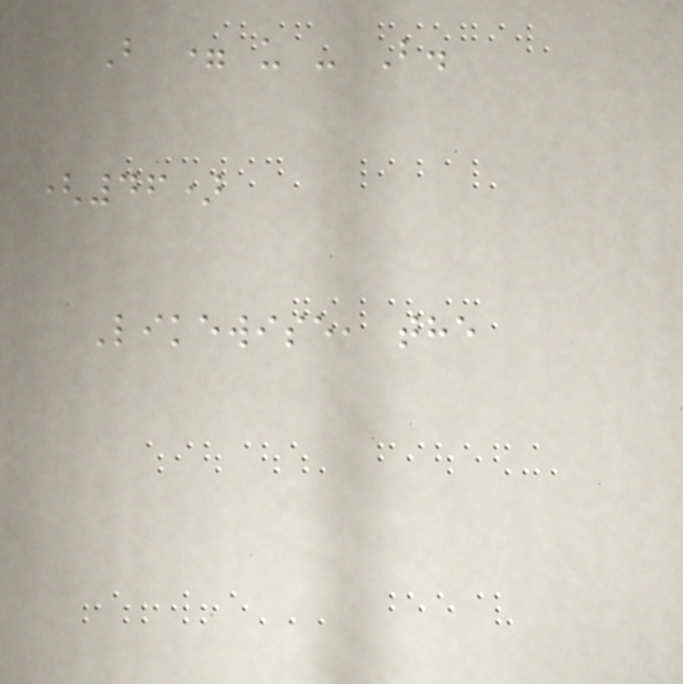B = u - B.
(46)
Likewise, the
